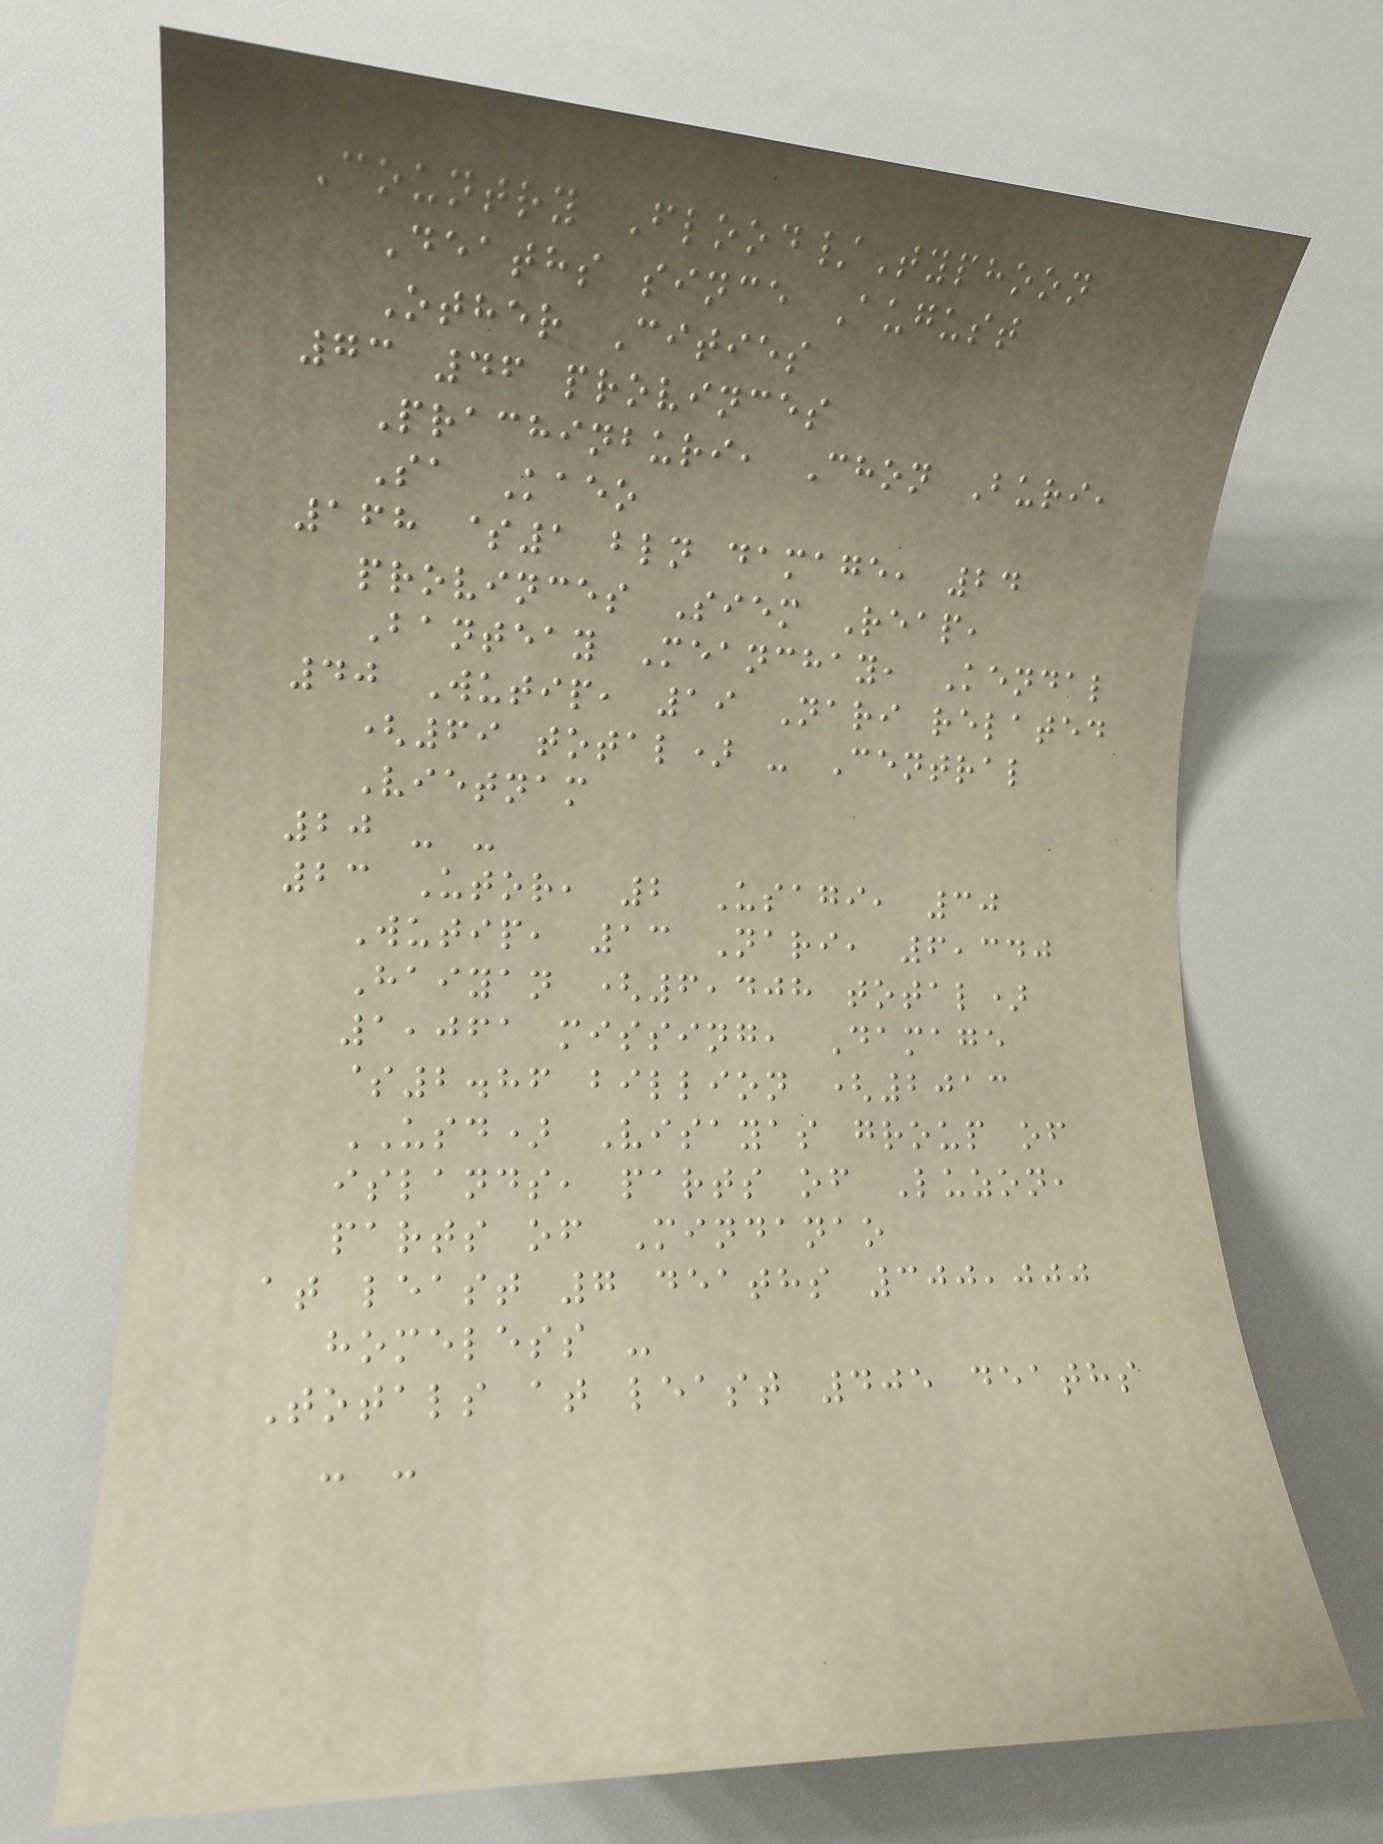Country Flood/Typhoon
Deaths since August
Other Cities
73 46 provinces
Prachinburi, Chon Buri,
Sa Kaeo
168 $1 bln damage, 24
provinces Siem Reap,
Banteay Meanchay, Kendal
40 Wutip, 19 Nari related
(69 total) - Central
Vietnam
20 - -
23 Utor, 2 Usagi, 30
Wutip, 13 Nari, 6,340
Haiyan (6,408 total)
1,061 missing, Damage
$2.86 billion (2013
USD) Visayas group of
islands, parts of Luzon,
parts of Mindanao
at least 7 deaths 300,000
homeless -
Totals at least 405 deaths
- -
